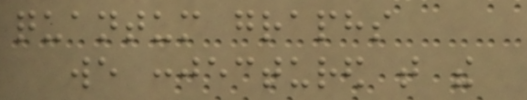quantum graphs
we conjectured that the
